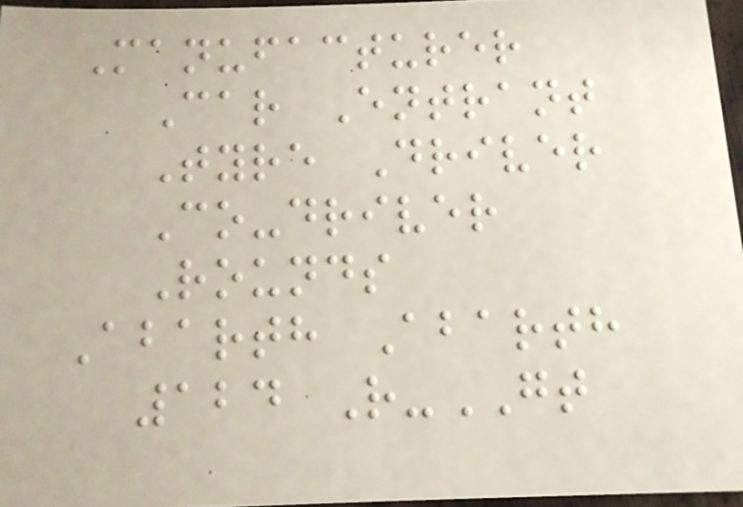Manufacturer
Car Entrant
Tyre Driver
Co-driver
Rounds
Abarth Abarth
124 R-GT
